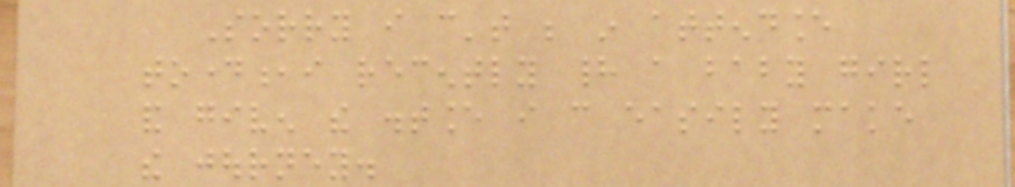Sorry i can't be in attendance
today,i recently had a baby girl
and given the distance i can easily make
the journey.
